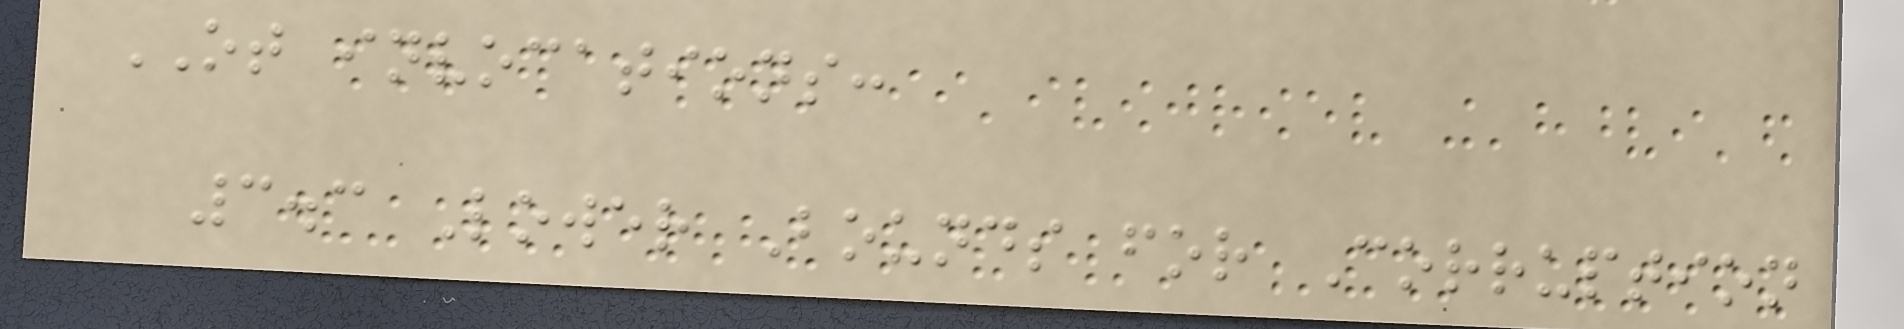OT invocations:
3.3 Lower Bounds for Corruption
